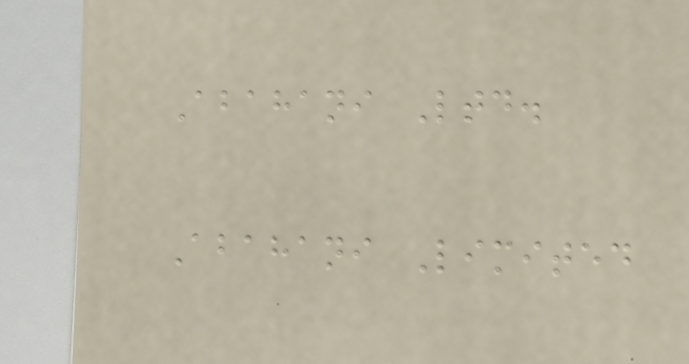Abahani Ltd.
Abahani Limited
